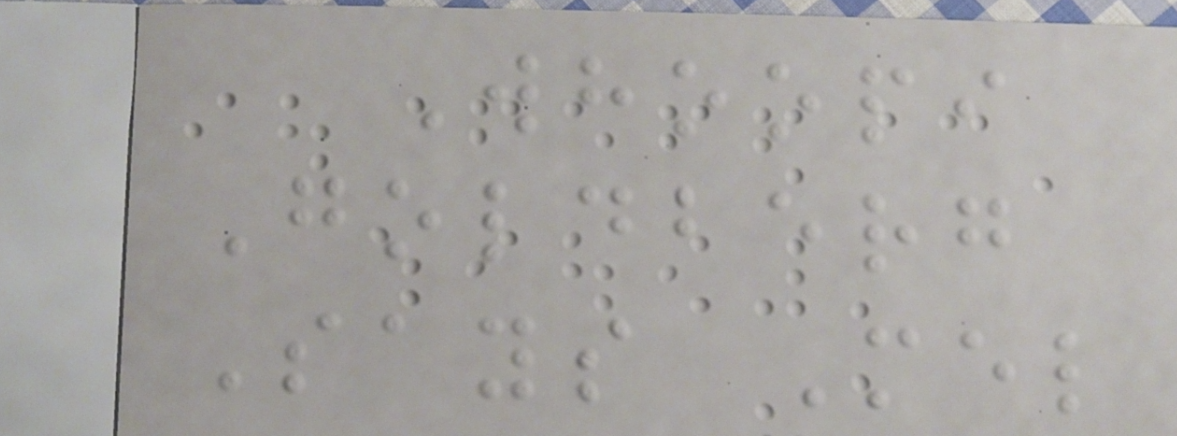Whoopi
Goldberg
Says Mel
